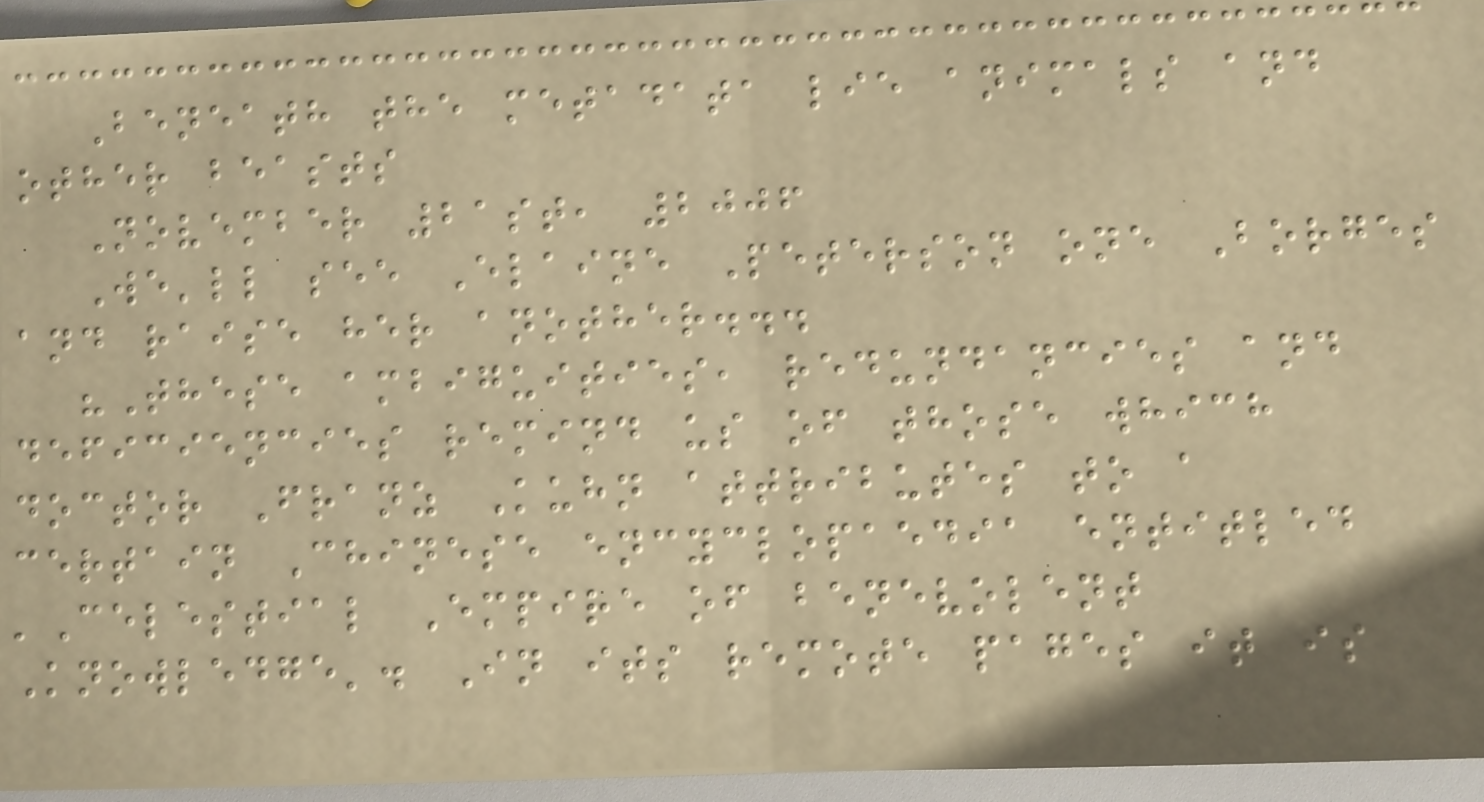Beneath the metadata lie animals and
other beasts
November 21st, 2006
We'll see Elaine Peterson one Borges
and raise her another...
"These ambiguities, redundancies and
deficiencies remind us of those which
doctor Franz Kuhn attributes to a
certain Chinese encyclopaedia entitled
'Celestial Empire of benevolent
Knowledge'. In its remote pages it is
